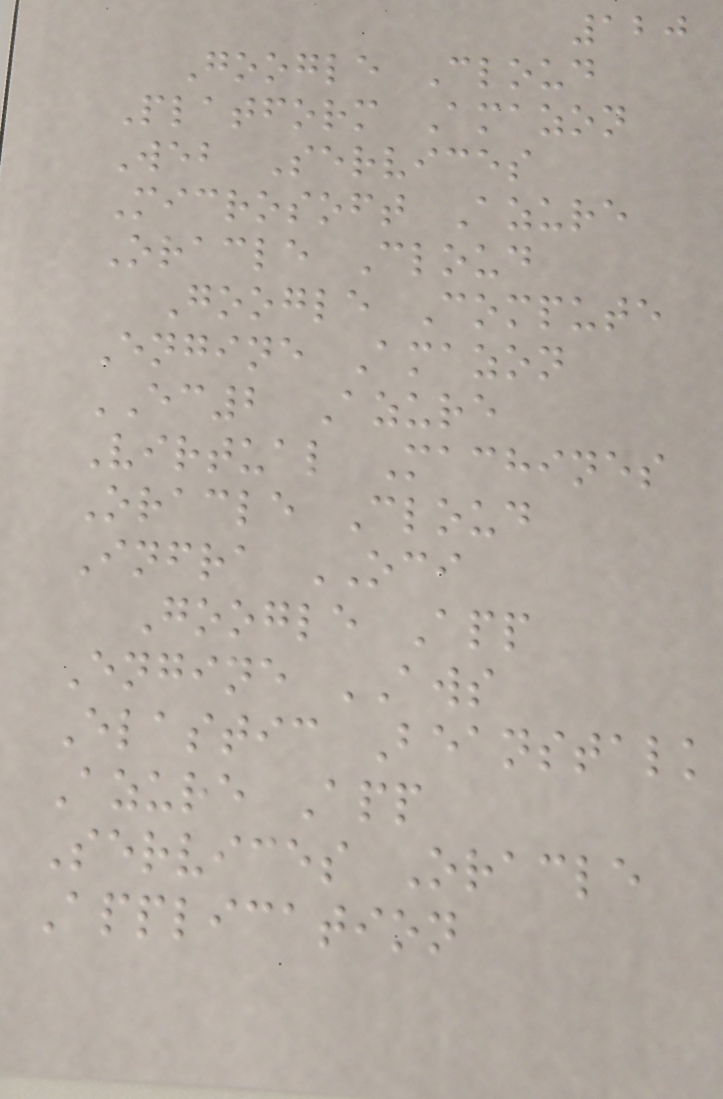120
Google Cloud
Platform Amazon
Web Services
Microsoft Azure
Oracle Cloud
Google Compute
Engine Amazon
EC2 Azure
Virtual Machines
Oracle Cloud
Infra OCI
Google App
Engine AWS
Elastic Beanstalk
Azure App
Services Oracle
Application
